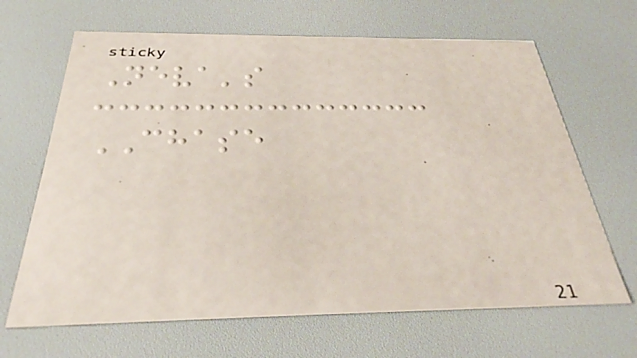Neva's
CHASE
